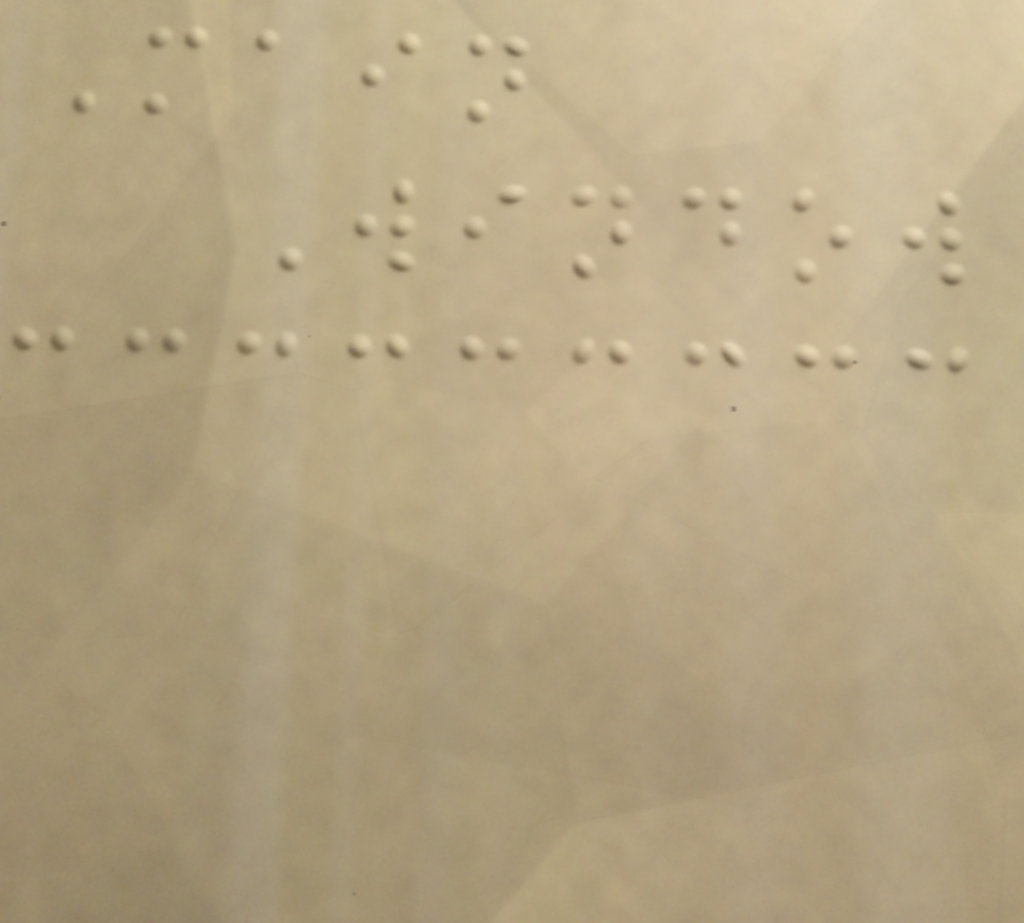Main
Window
